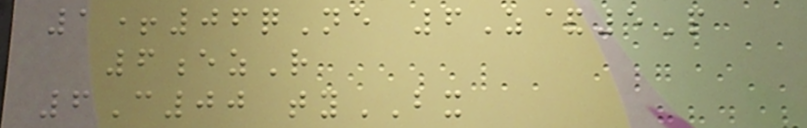1+06qNe 6Z&5P
6ezR
6C00 tyBX
